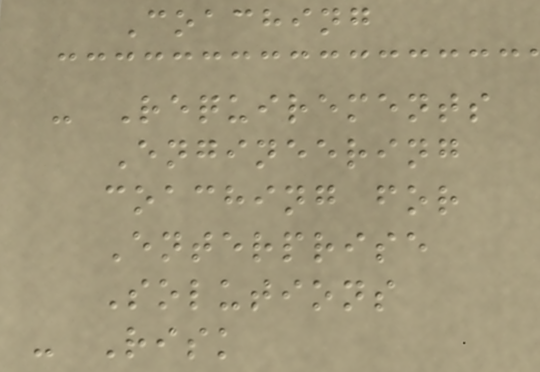Coaching
- Requirements
Engineering
coaching for
Enterprise
Solutions
- Risk
